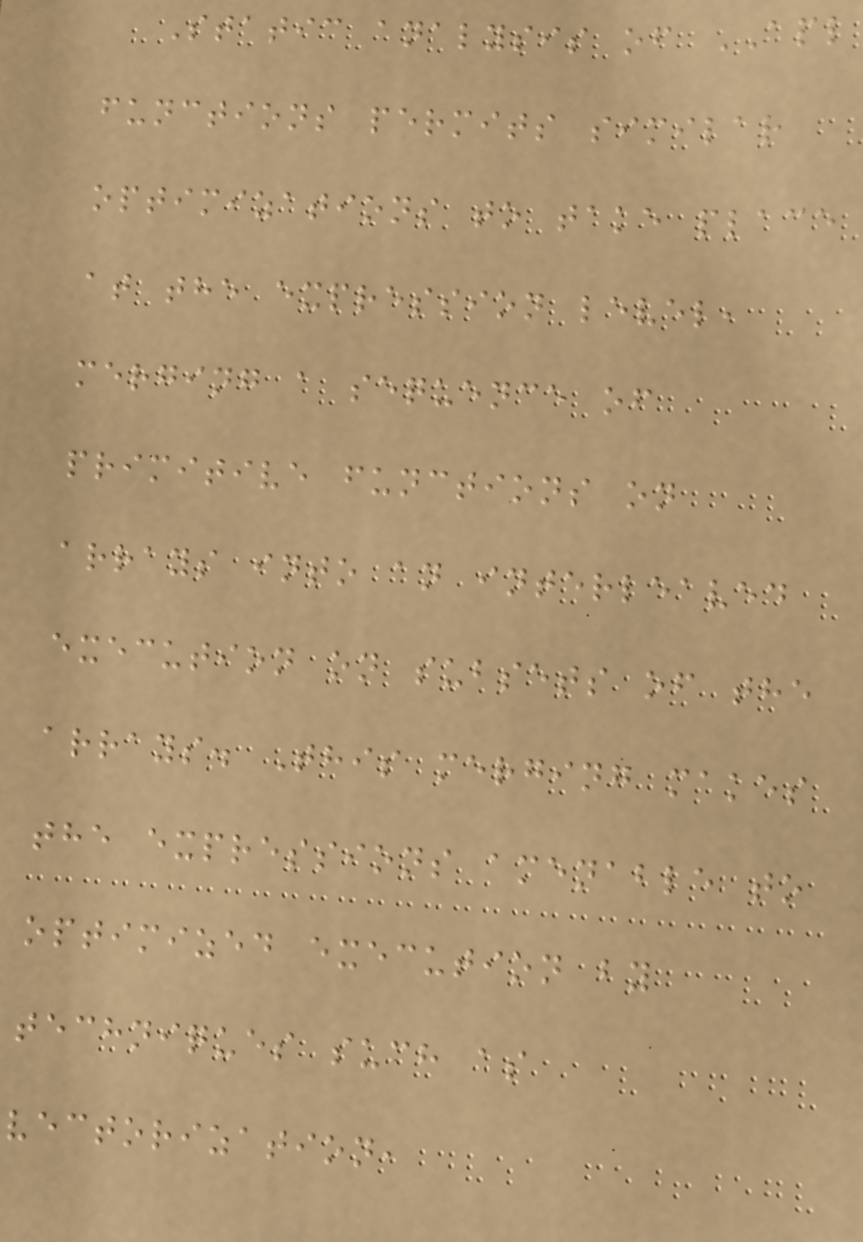Static analysis of APL
functions permits similar
optimizations to take place
at the expression level,
merging a sequence of
primitive functions on
arrays into an interleaved
execution on subsets of the
arrays. This merging makes
the expressions amenable to
optimized execution by
techniques such as
vectorization,
